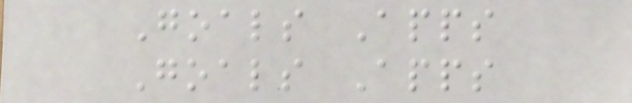Goals Apps
Goals Apps
